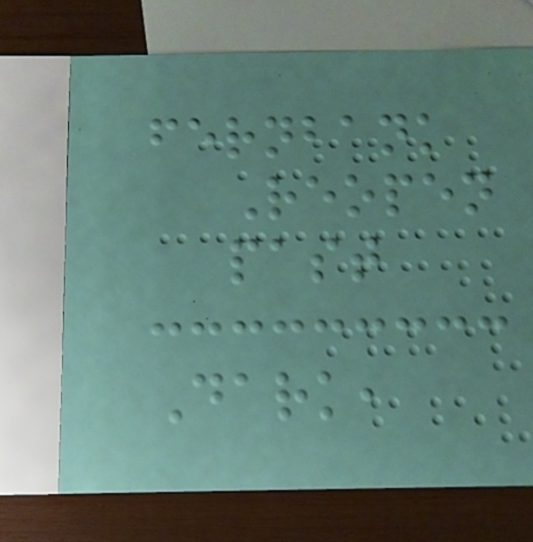fernbank
Reopen
past
Dark,
